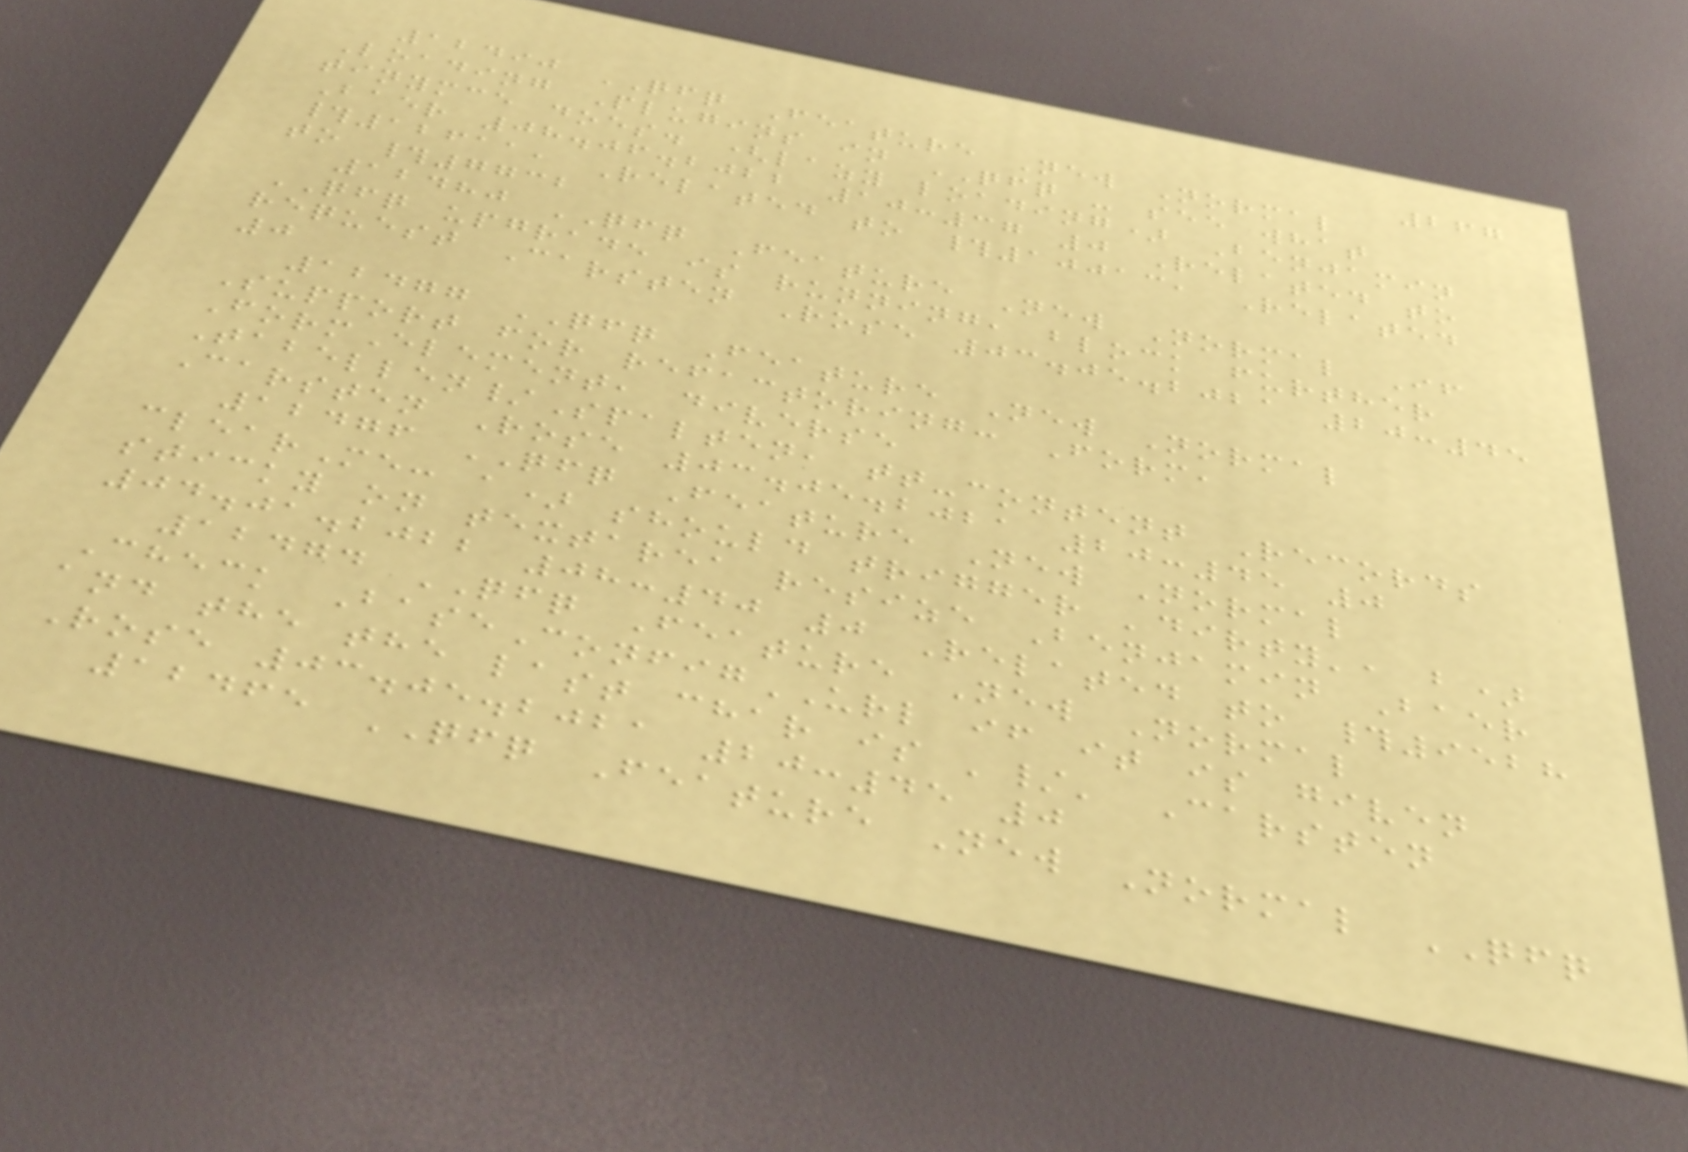267
12490 QFQ Feature New Normal
Loading Plugins in QFQ - see what
tinymce does. (lazy loading) Benjamin
Baer 08.06.2022 10:37 0 Related to
#12611, Related to #10013, Related
to #7732
12480 QFQ Feature New Normal If
QFQ upgrade is running, block further
request Carsten Rose 03.05.2021 20:45
0
12477 QFQ Feature New Normal
Support for refactoring: Form,
FormElement, diverse
Tabellen/Spalten, tt-content Records
Carsten Rose 03.05.2021 20:45 0
12476 QFQ Feature New Normal
clearMe: a) should trigger 'dirty', b)
sticky on textarea resize Benjamin Baer
04.01.2022 08:40 0 Related to #9528
12474 QFQ Feature New Normal
Check BaseConfigURL if it is given
and the the last char is '/' Carsten
Rose 03.05.2021 20:45 0
12465 QFQ Feature New Normal QFQ
